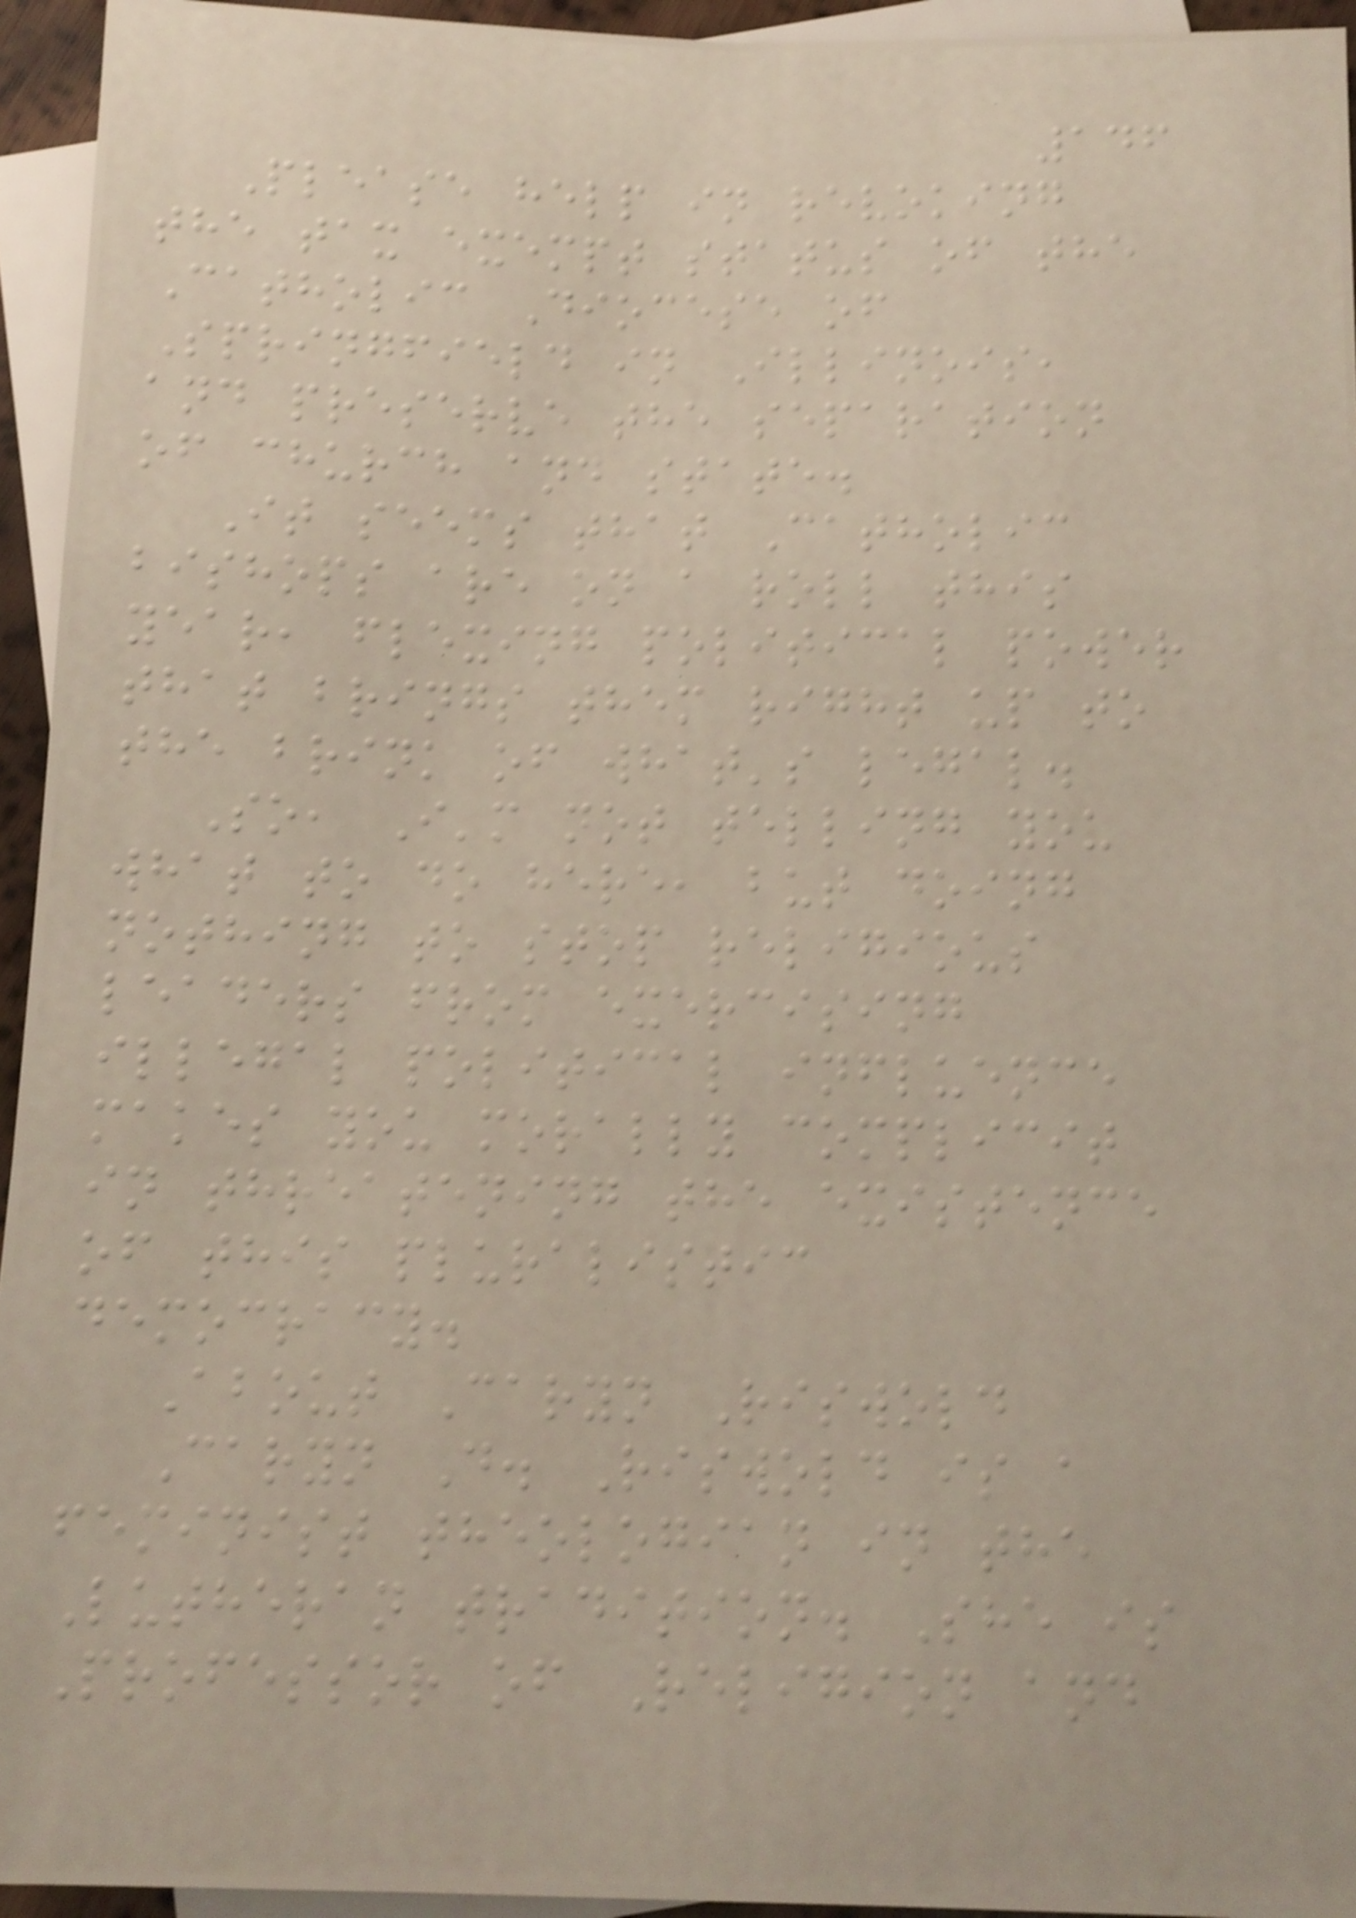146
Please help in revoking
the tax exempt status of the
Catholic Diocese of
Springfield in Illinois,
and preserve the separation
of church and state.
It seems that Catholic
bishops are on a roll this
year, flexing political power
that brings them right up to
the brink of what's legal.
So, I'm not telling you
what to do here, but doing
nothing to stop religious
leaders from exercising
illegal political influence
makes you morally complicit
in threatening the existence
of this pluralistic
democracy.
About Caryn Riswold
Caryn D. Riswold is a
feminist theologian in the
Lutheran tradition. She is
Professor of Religion and
